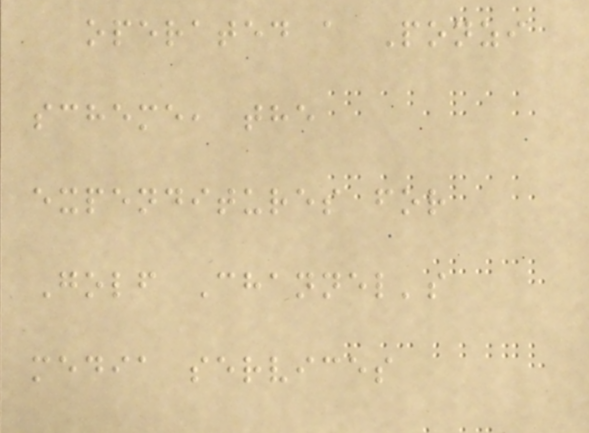operated a Ponzi
scheme, the
expenditures for
Golf Channel's
media services
